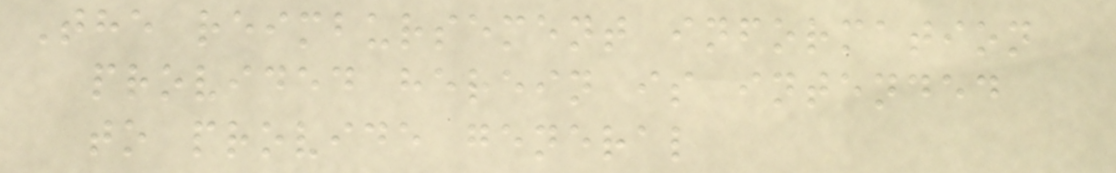The reimbursement information
provided herein is intended
to provide general
